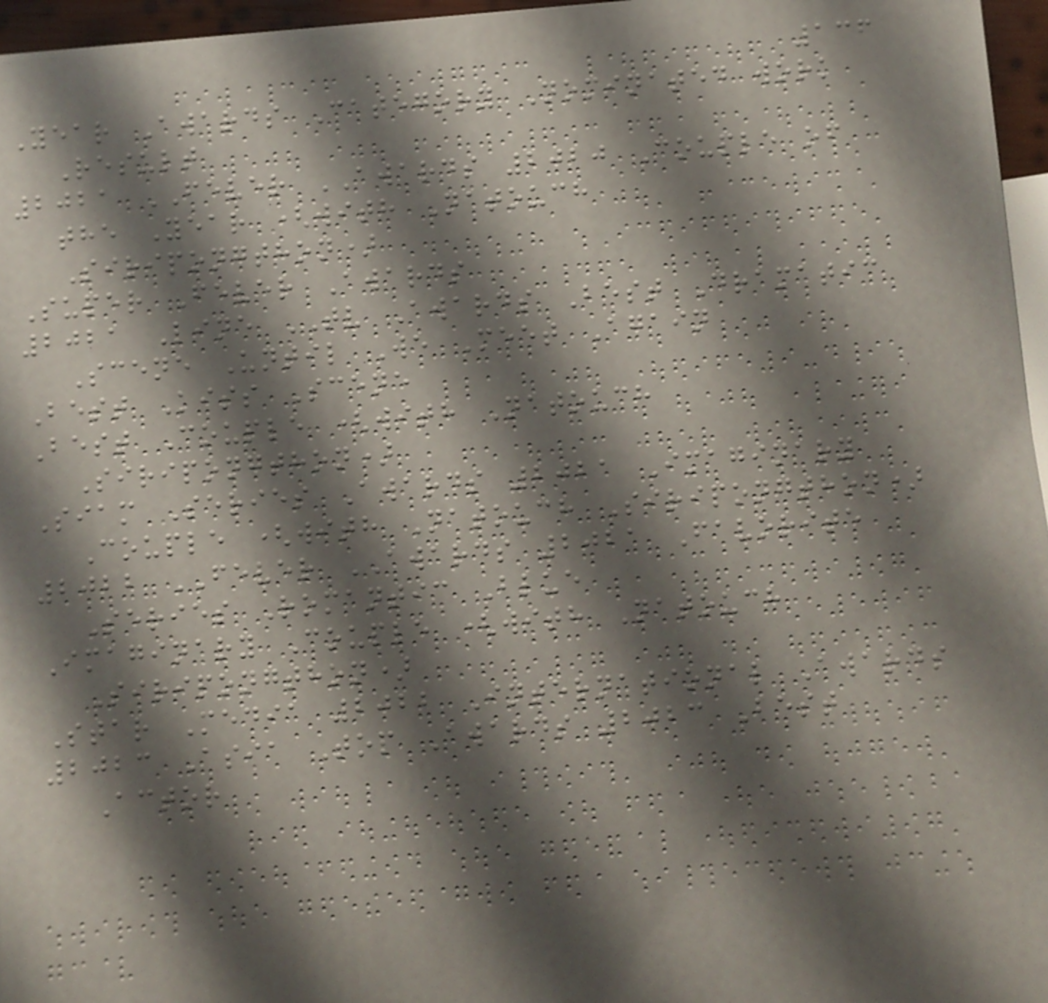136
Year Awards Category Nominated work
Result
2021 FEVER AWARDS 2020 Couple of
the Year (with Natouch
Siripongthon)
Super Fever Awards
2021 Line TV Awards Best Dramatic
Scene Until We Meet Again
Best Kiss Scene
Best Couple (with Natouch
Siripongthon)
Siam Series Awards 2021 Imaginary
Couple (with Natouch Siripongthon)
2022 FEVER AWARDS 2021 Favorite
Series Romantic Blue
Imaginary Couple (with Natouch
Siripongthon)
Star Media 2022 International Awards
2023 Asia Top Awards 2023 Best
Actor
